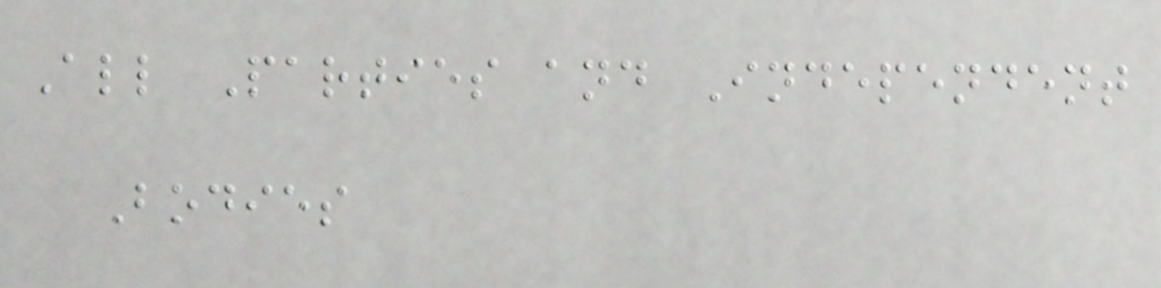All Parties and Independent
Bodies
